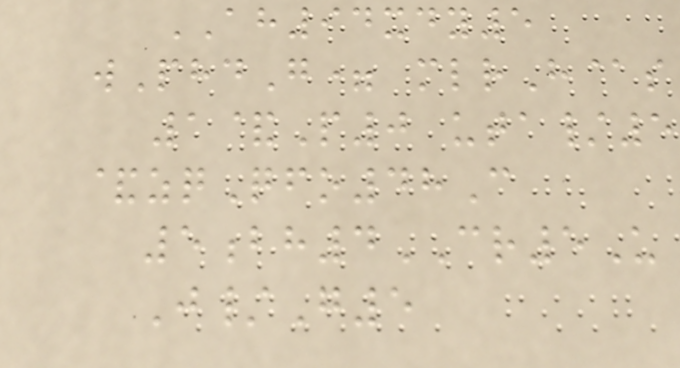AH94xdy5
wPhdG= mlrH@s
1&P0 uta/5
&zqQfo48C
5bh4CR5U
J/G5
